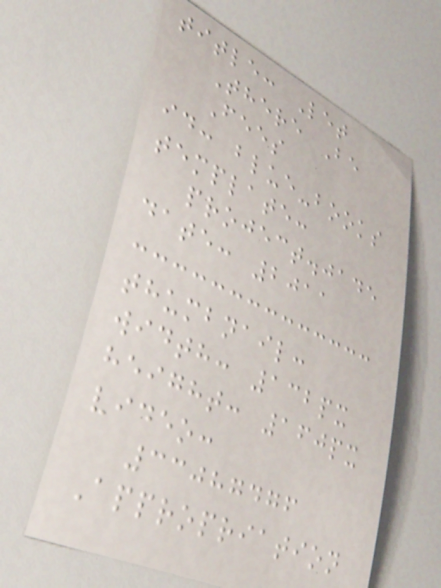title: Let
There Be
Fees
id: blue-books
template:
project.jade
date: 2011
thumbnail:
width: 132px
height: 160px
video:
33087476
Appropriation
